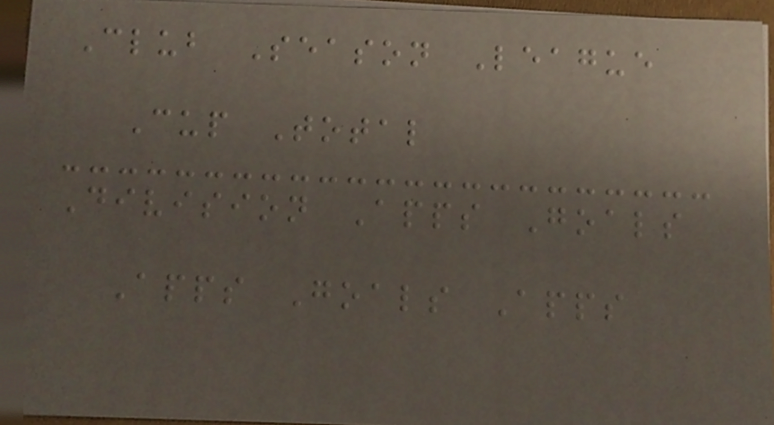Club Season League
Cup Total
Division Apps Goals
Apps Goals Apps
